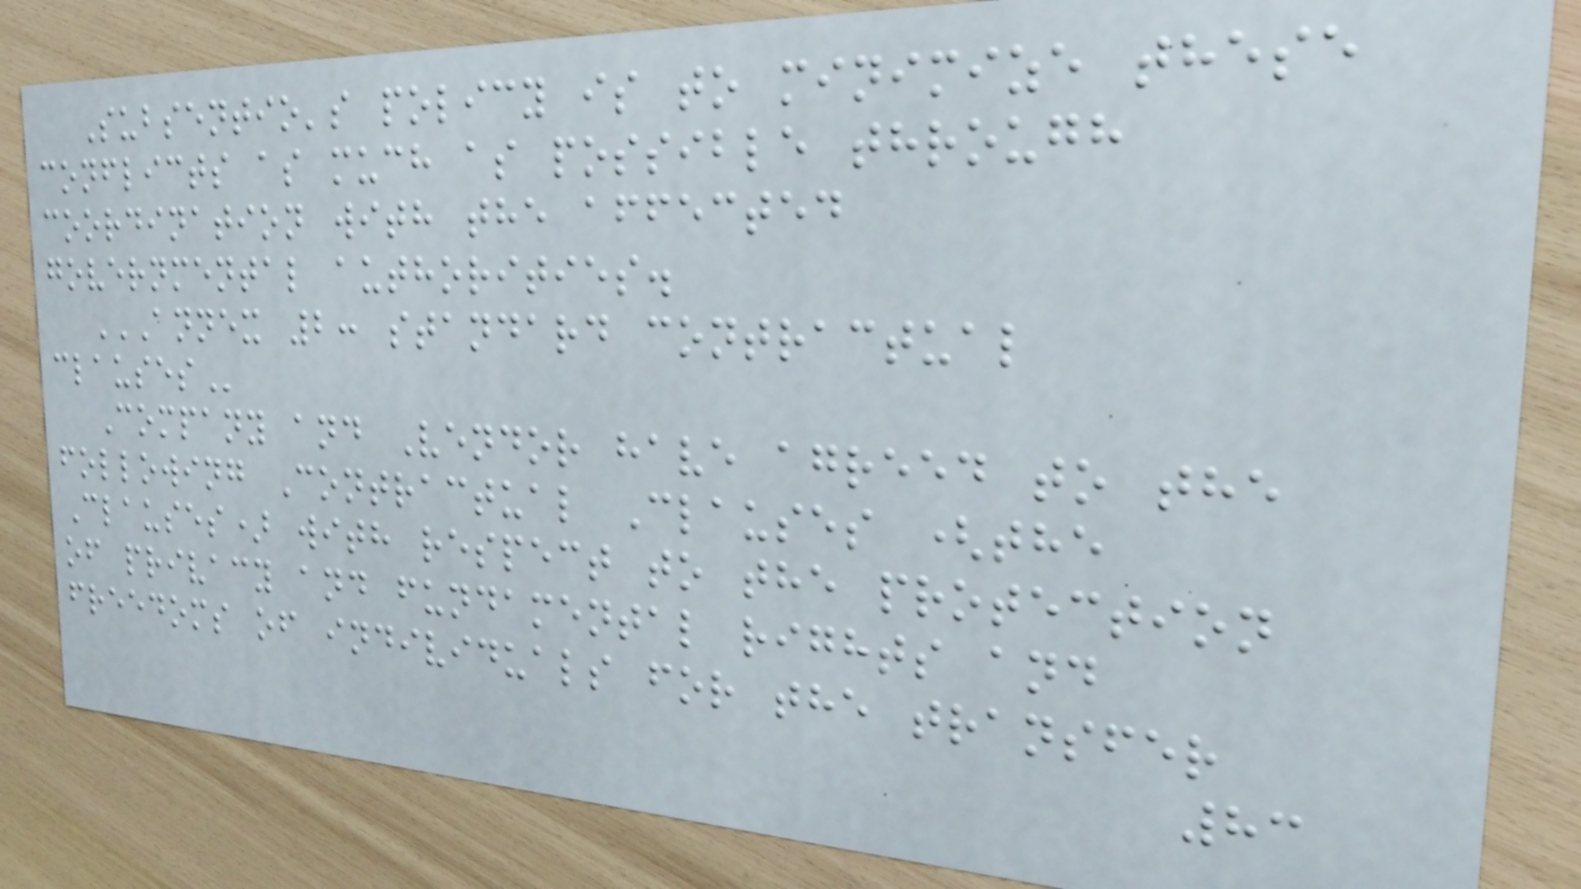Subsentio's policy is to minimize these
conflicts as much as possible through
coordination with the affected
governmental authorities.
ANNEX 2: STANDARD CONTRACTUAL
CLAUSES
Company and Vendor have agreed to the
following Contractual Clauses (the
Clauses) with respect to the protection
of privacy and fundamental rights and
freedoms of individuals for the transfer
83
